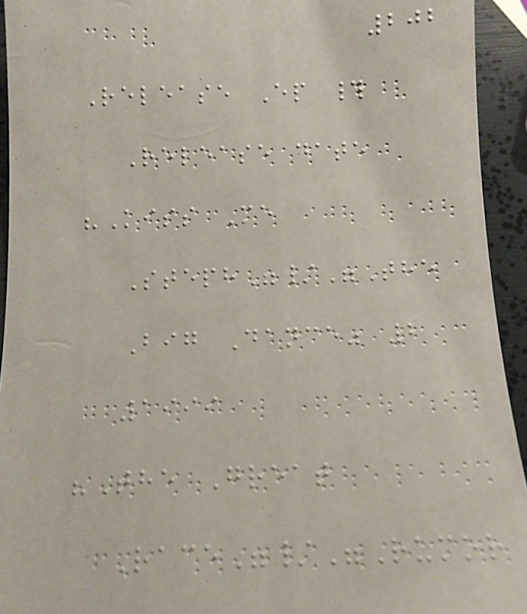202
Release Ep #
Release date
"Kiss Me
Steph"/"The
Big Dance" 2
1999
"The Great
Race"/"Rumor
